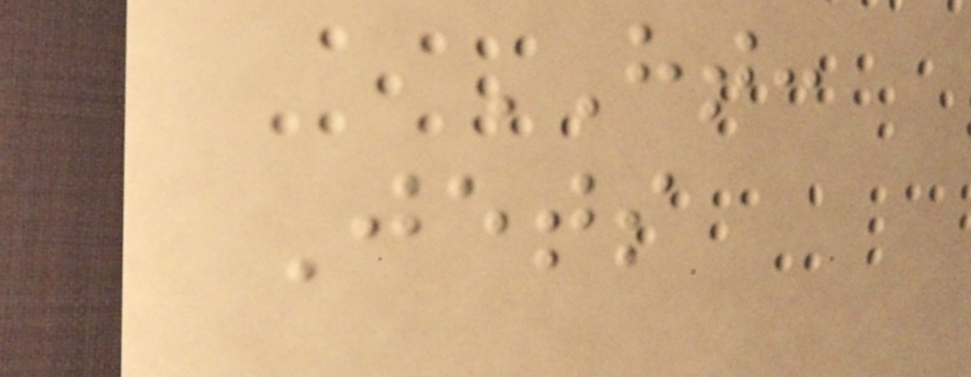HT:
Jets
